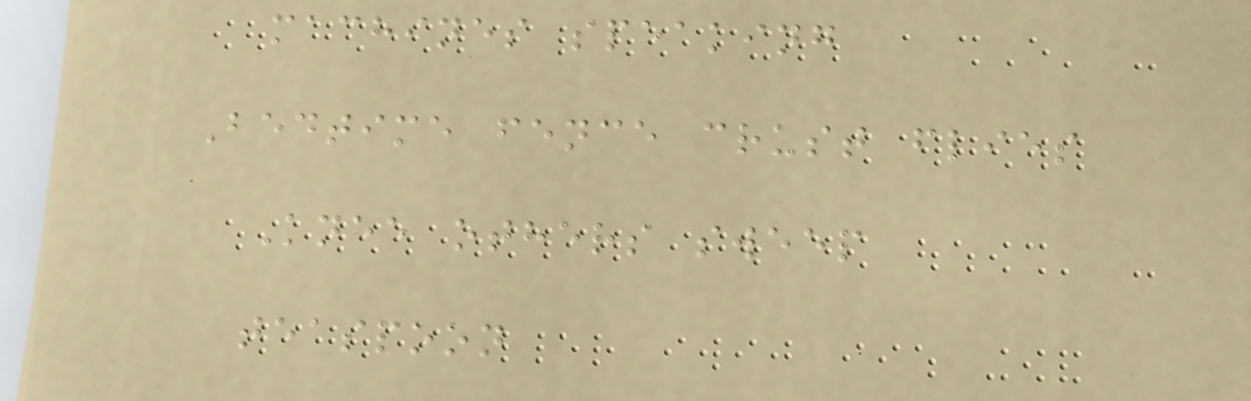machines speaking
Bedtime fence crust flies
Knee others sweep
teaspoon
